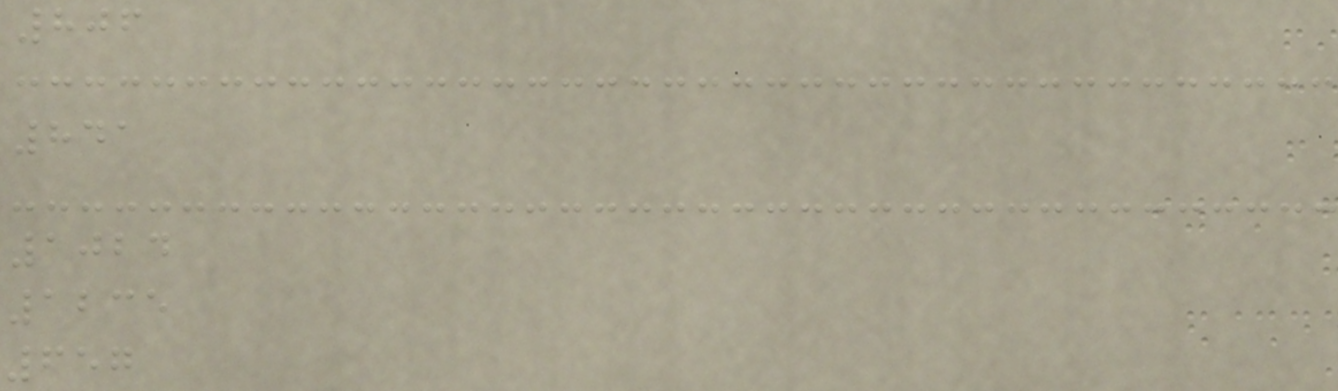806
841
1024
1235
657
